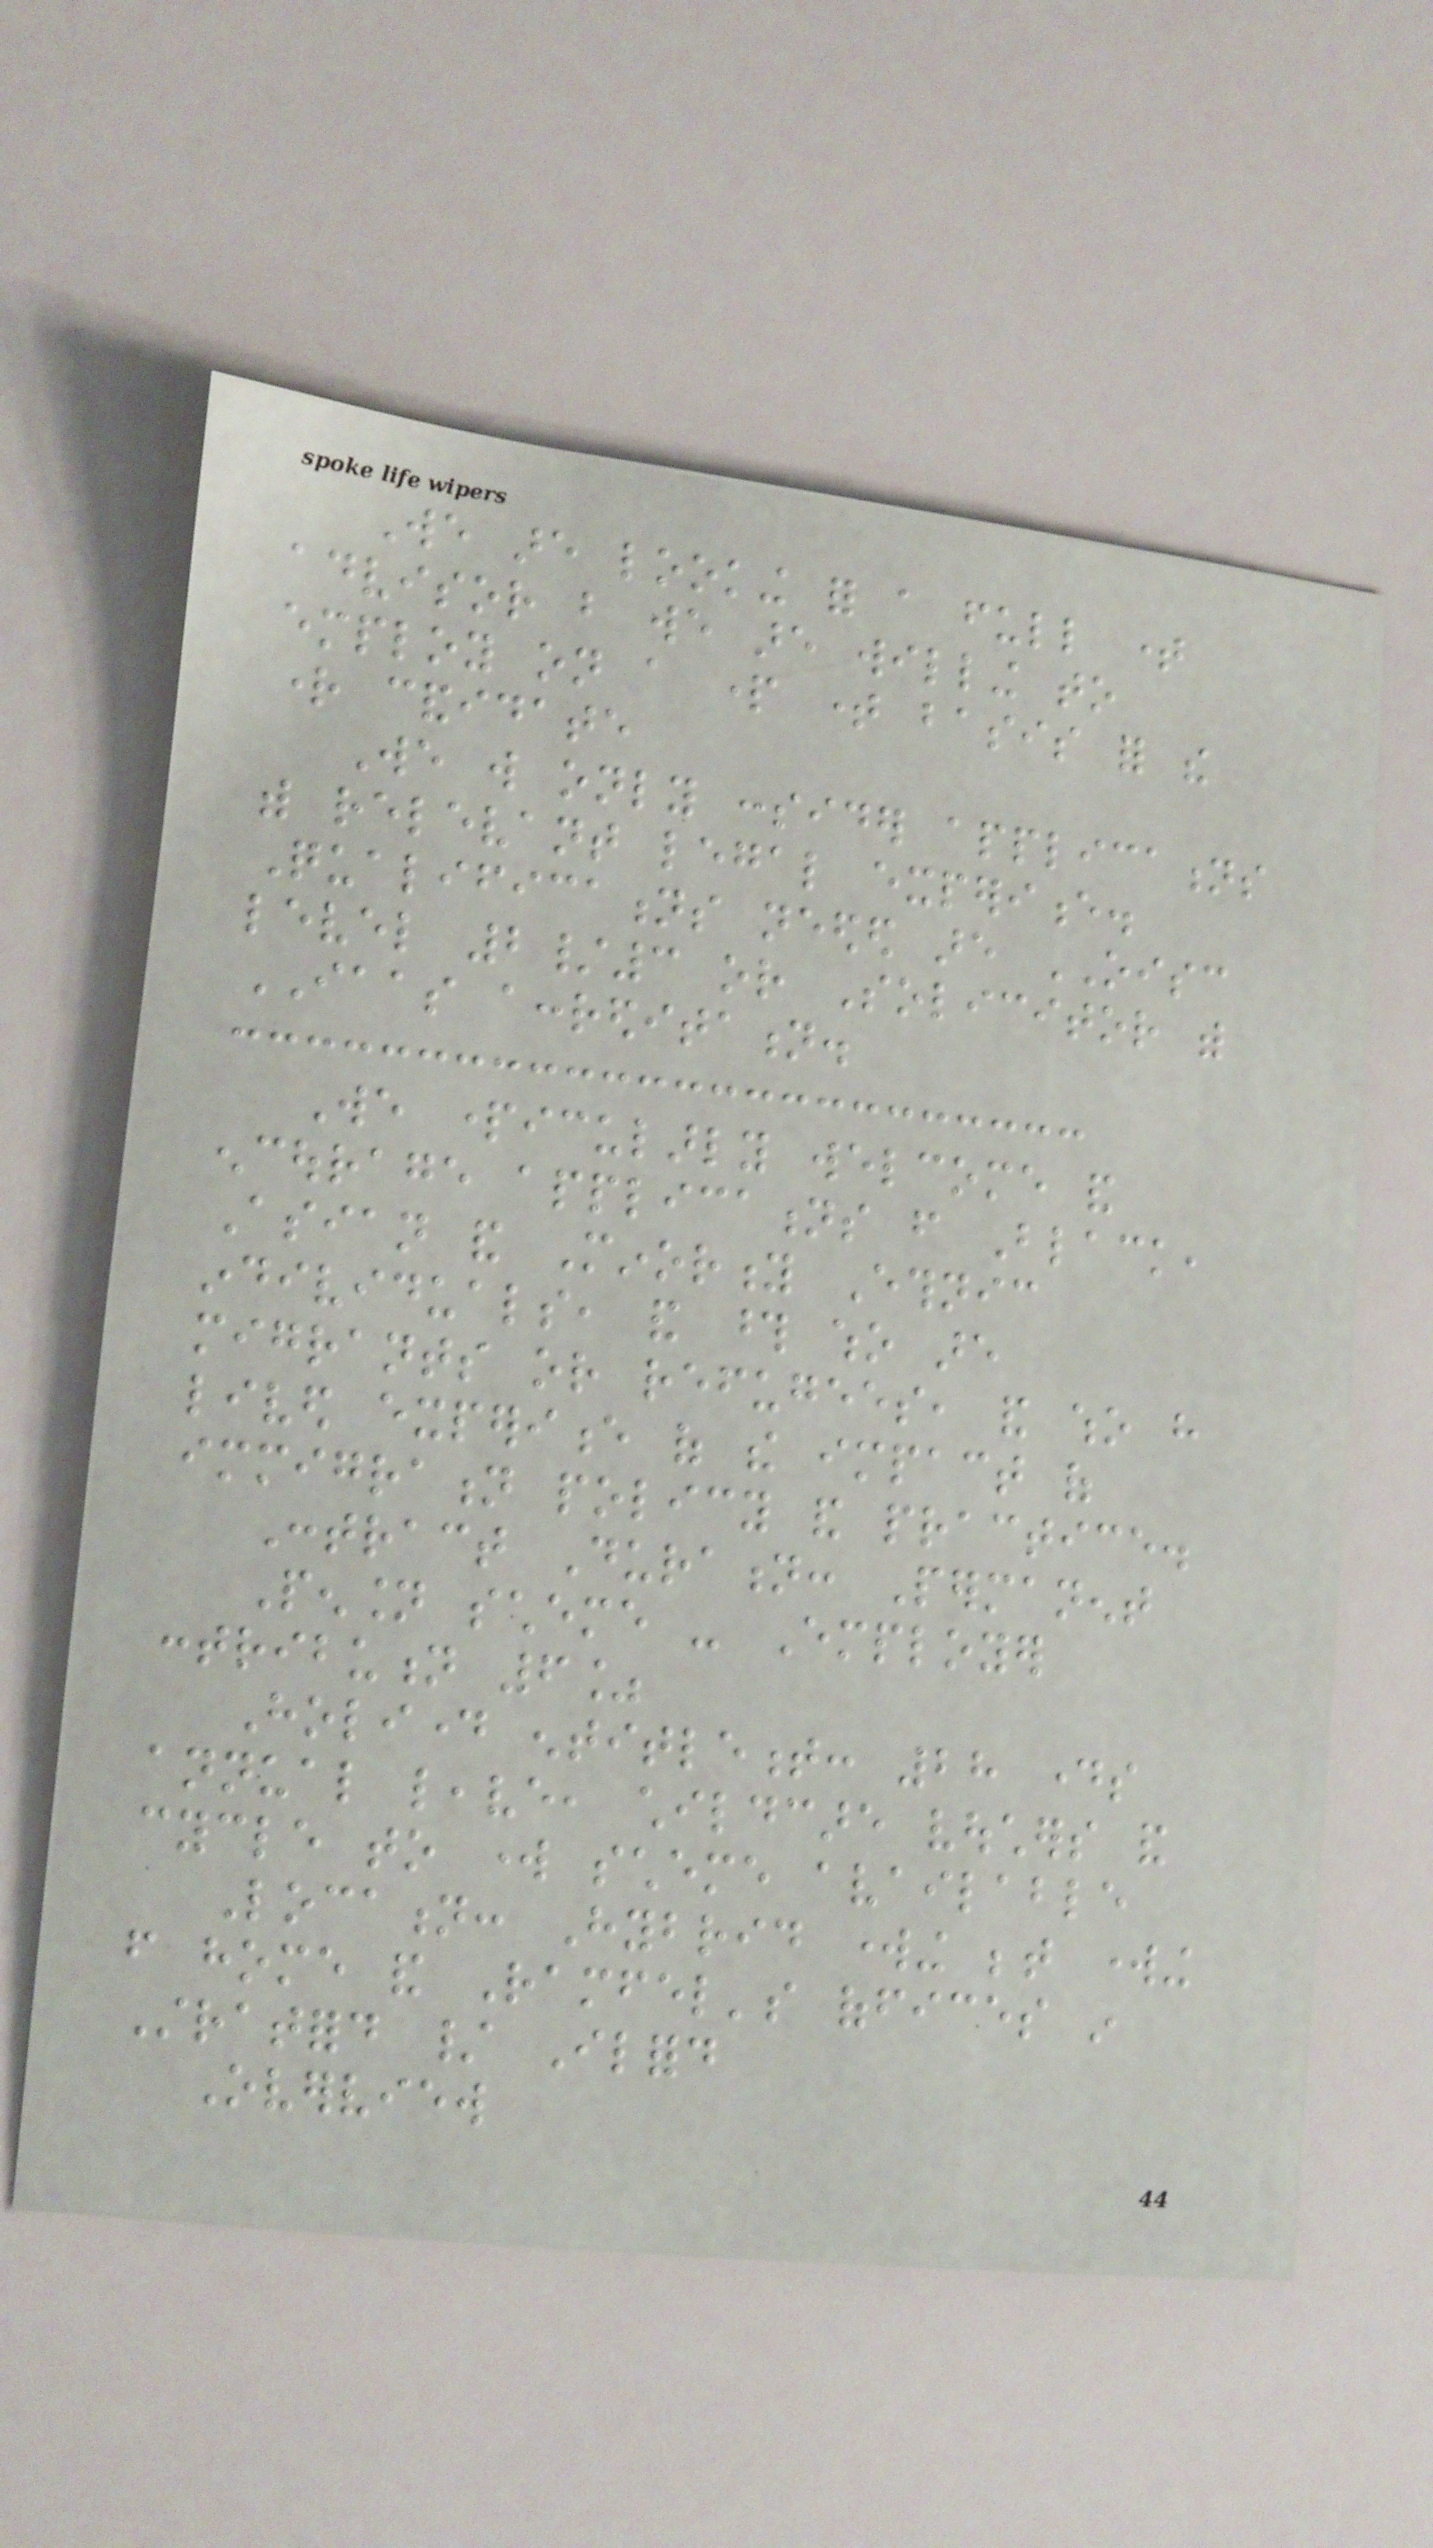We are looking for a full time
advisor but we are willing to
employ on a part time basis for the
right candidate
We will only consider applications
with relevant legal experience.
Qualifications needed are OISC
level 2/3 or Solicitor with
IAAS accreditation.
We particularly welcome and
encourage applications from Black,
Asian and Minority Ethnic
individuals, and those who are
migrants or refugees, and who have
lived experience of the impact of
immigration policy and practice.
Contract Duration: Permanent
Pension scheme - Employer
contribution 6%
Holiday entitlement: 28 days
annual leave, childcare vouchers and
cycle to work scheme available
Location: Hybrid working between working
from home and Ramfel's offices in
Stratford / Ilford
Overview
